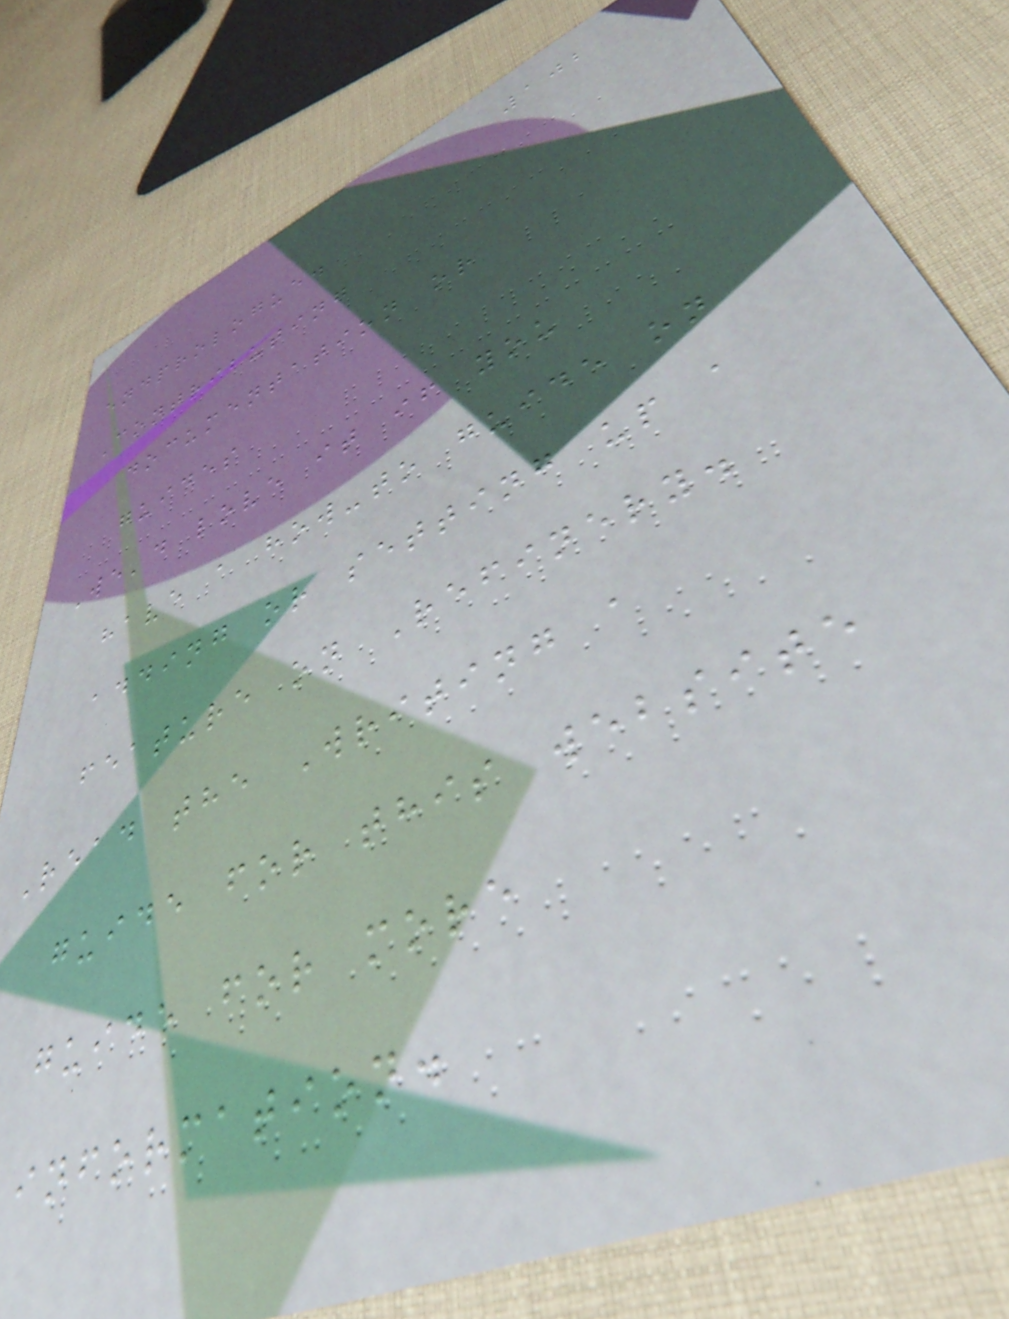102
endprologue.
Contributing
documentation or
guides
We'd love it if you
have a how-to guide on
adding or setting up a
feature on Refinery.
Read the Writing a
guide for this website
guide for more
information.
